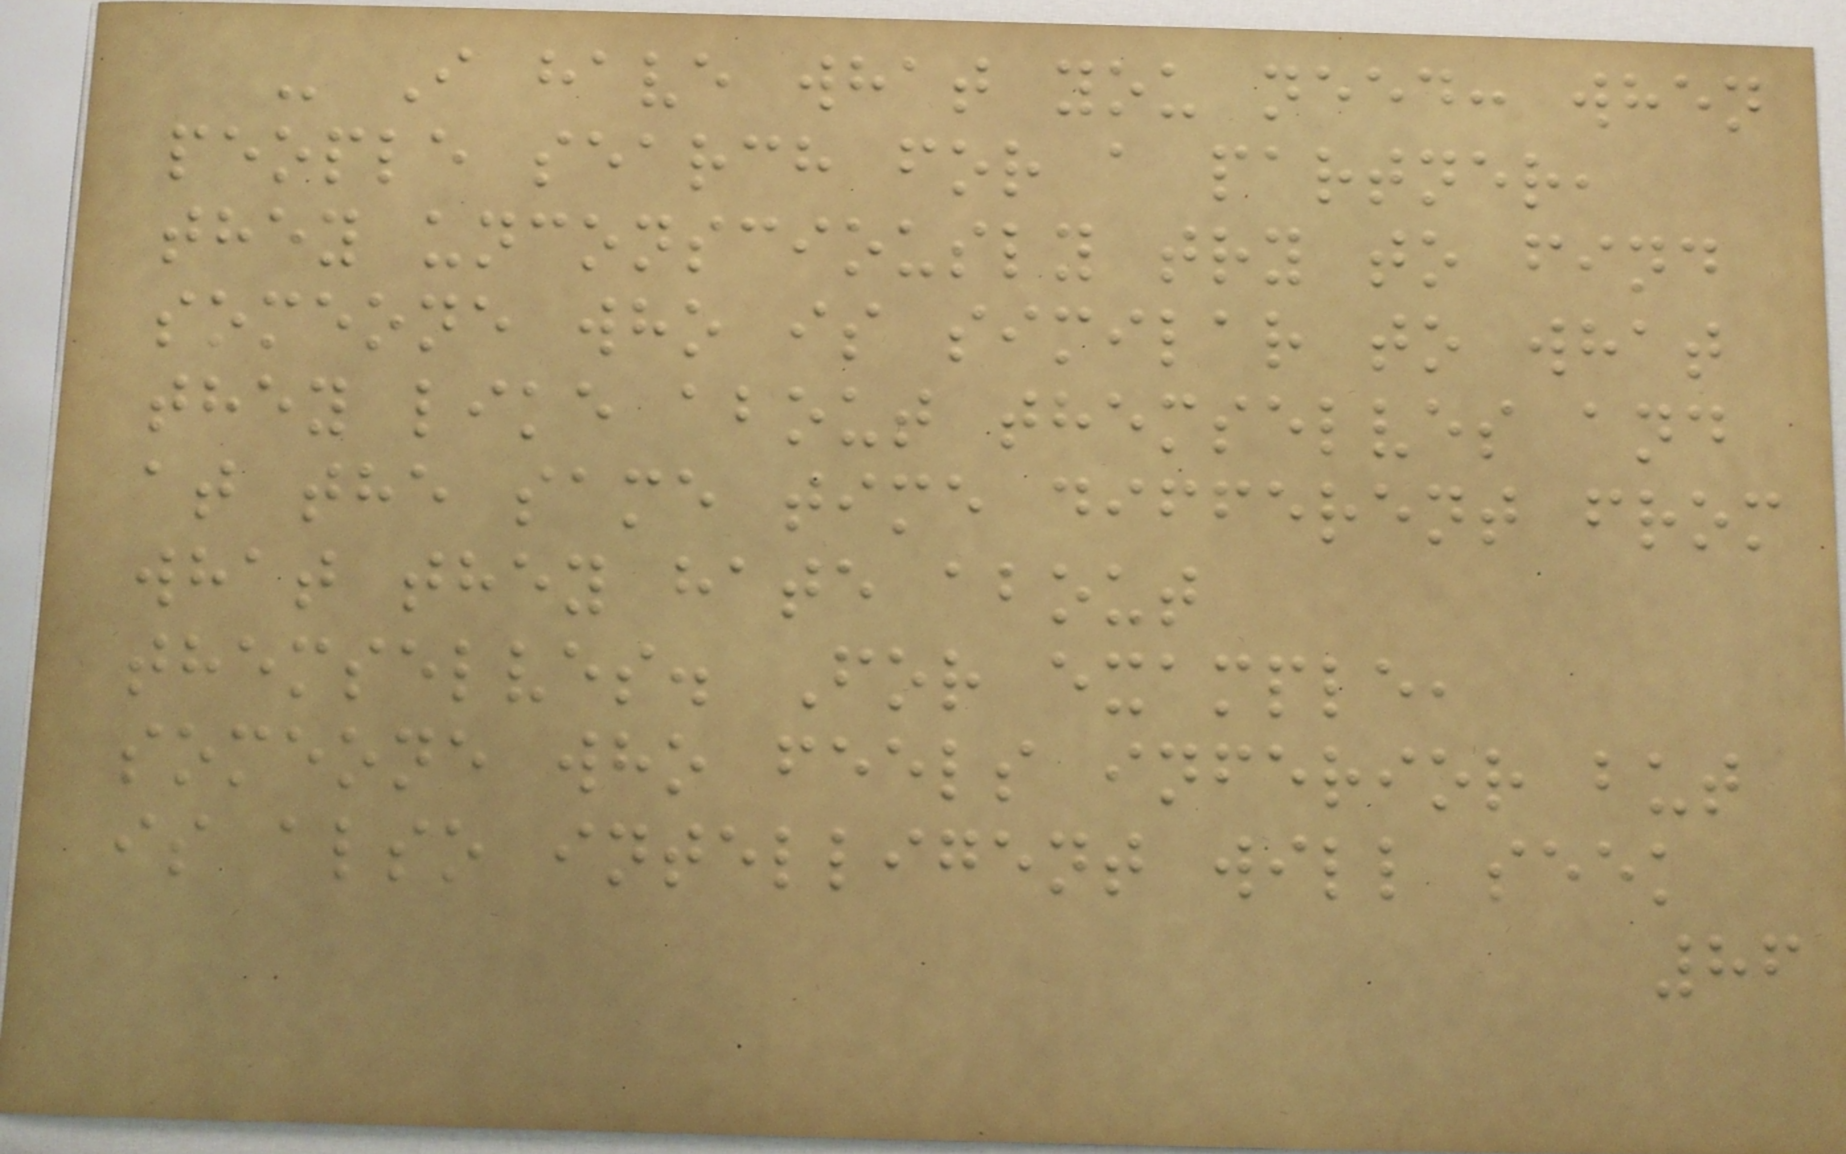- I have what you need: when
people search for a partner,
they unconsciously try to find
someone who is similar to what
they like about themselves and
at the same time different from
what they hate about
themselves. For example,
someone who feels inferior but
is also intelligent will seek
86
